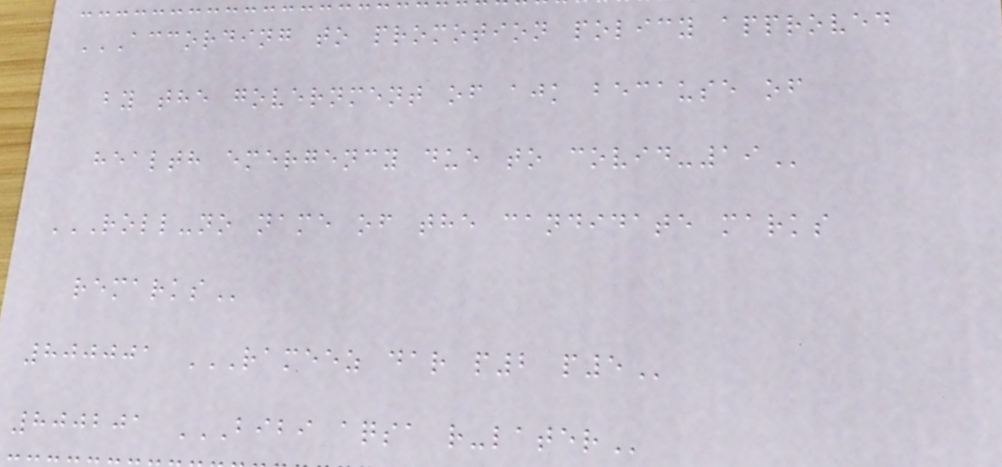ACCORDING TO PROMOTION POLICY APPROVED
BY THE GOVERNMENT OF AJK BECAUSE OF
HEALTH EMERGENCY DUE TO COVID-19
ROLL-NO NAME OF THE CANDIDATE MARKS
REMARKS
800001 RAMEEZ DAR P2 P5
800201 BIBI AQSA R-LATER
